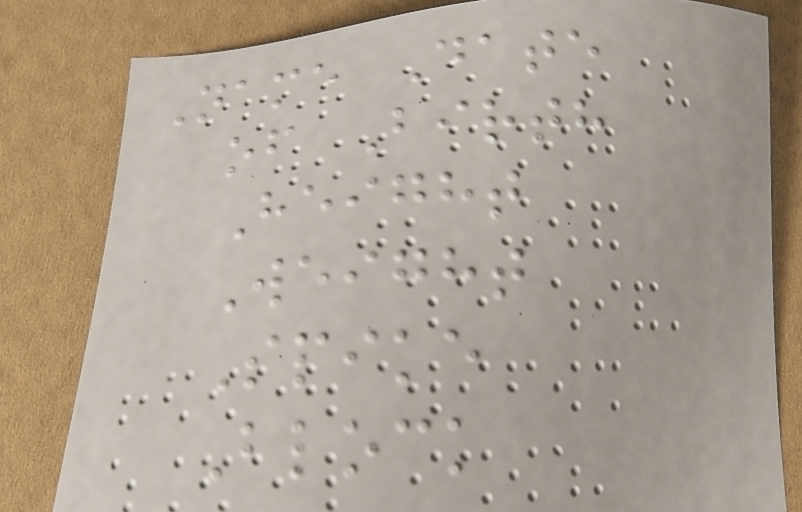Name Date
of Birth
Height
Weight
Spike
Block
